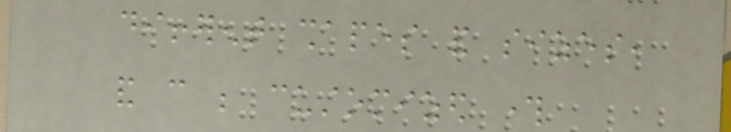different shapes and sizes,
and can be customized through
